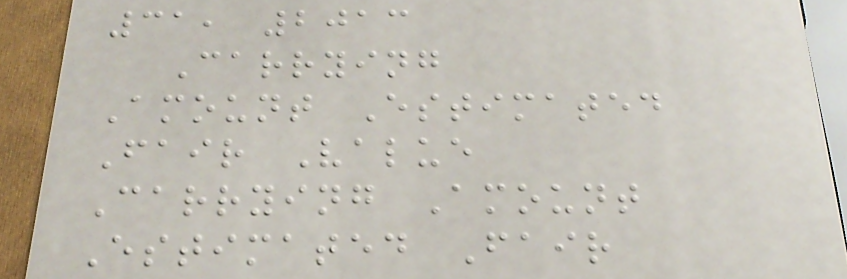31, 2013
Carrying
Amount Estimated
Fair Value
Carrying Amount
Estimated Fair
